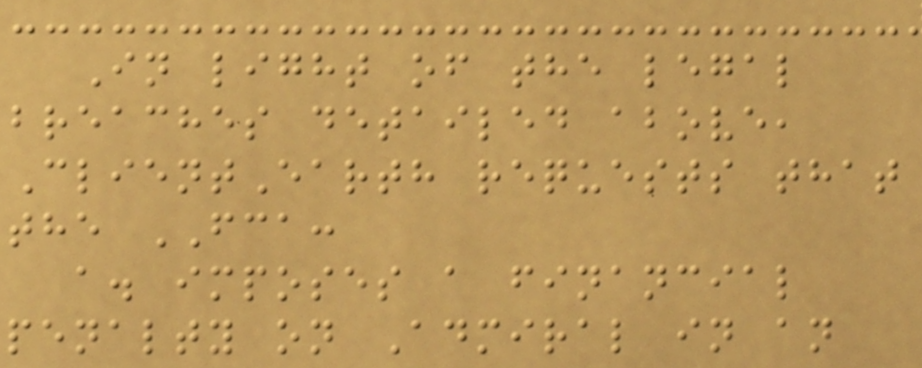In light of the legal
breaches detailed above,
ClientEarth requests that
the FCA:
a. imposes a financial
penalty on Admiral in an
